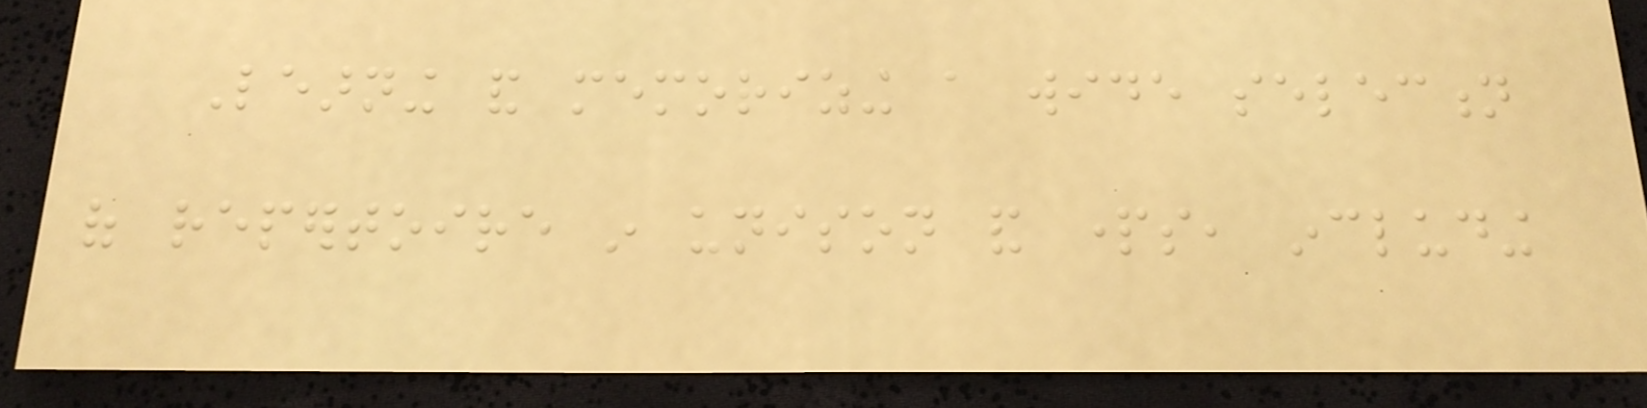Learning and memorizing a wide selection
of repertoire in unison and parts, including
